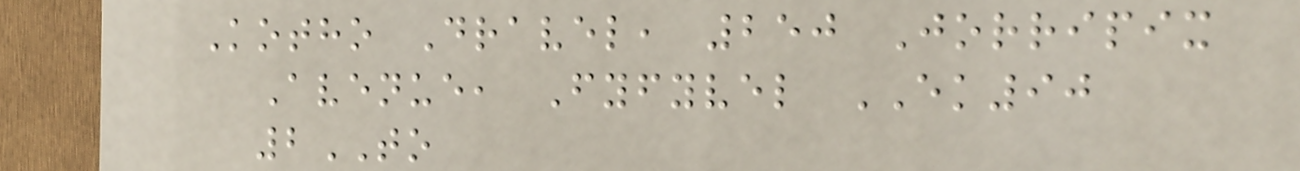Kotho Dravel, 250 Jorripix
Avenue, Fyfyvel EK90
2TO
